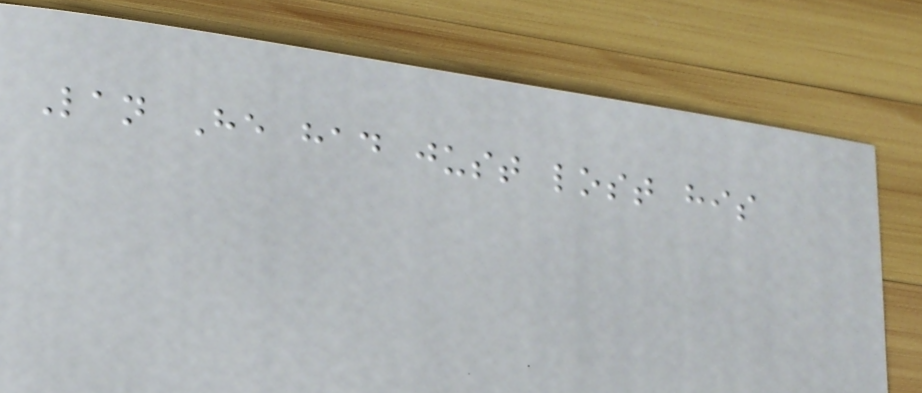Lan He had just lost his
